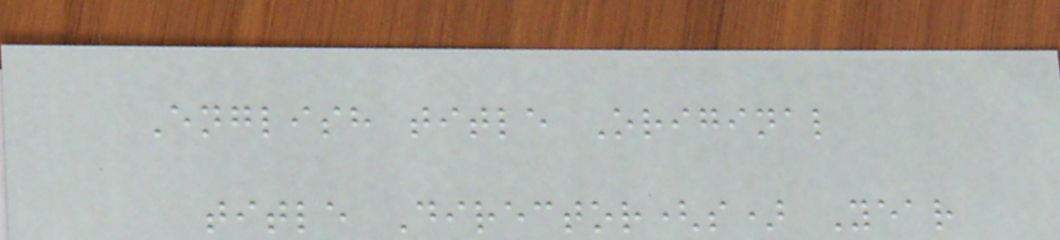English title Original
title Director(s) Year
